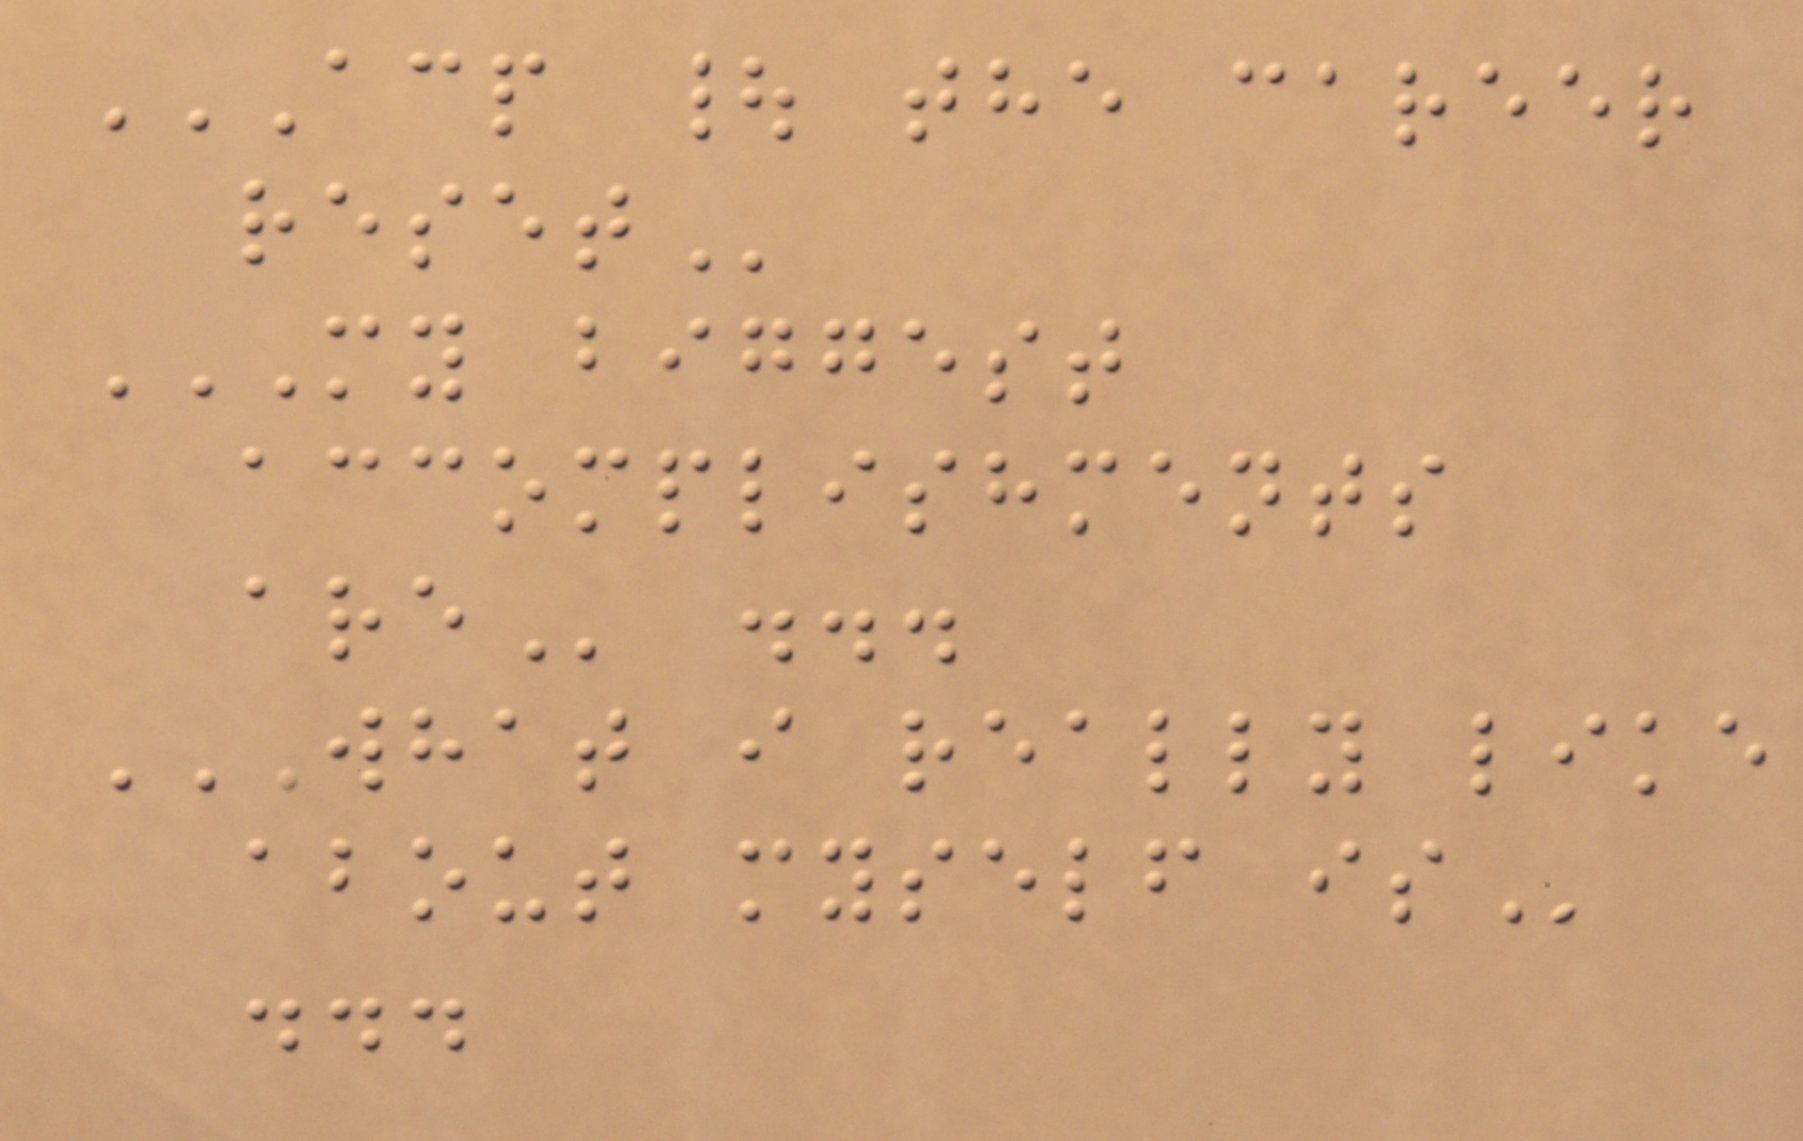ACP | THE CAREER
RESET
MY BIGGEST
ACCOMPLISHMENTS
ARE ...
WHAT I REALLY LIKE
ABOUT MYSELF IS
...
